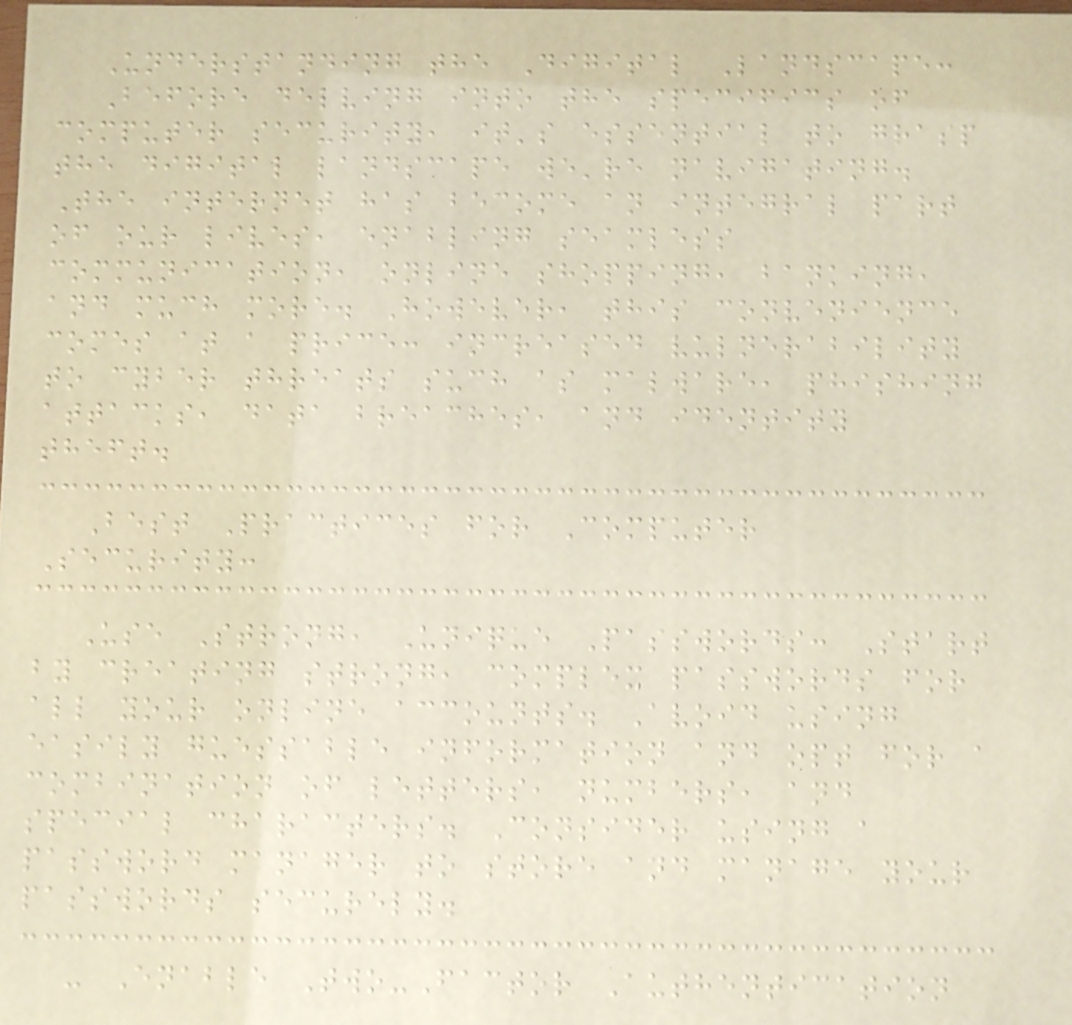Understanding the Digital Landscape:
Before delving into the specifics of
computer security, it's essential to grasp
the digital landscape we're navigating.
The internet has become an integral part
of our lives, enabling seamless
communication, online shopping, banking,
and much more. However, this convenience
comes at a price: increased vulnerability
to cyber threats such as malware, phishing
attacks, data breaches, and identity
theft.
Best Practices for Computer
Security:
Use Strong, Unique Passwords: Start
by creating strong, complex passwords for
all your online accounts. Avoid using
easily guessable information and opt for a
combination of letters, numbers, and
special characters. Consider using a
password manager to store and manage your
passwords securely.
- Enable Two-Factor Authentication
